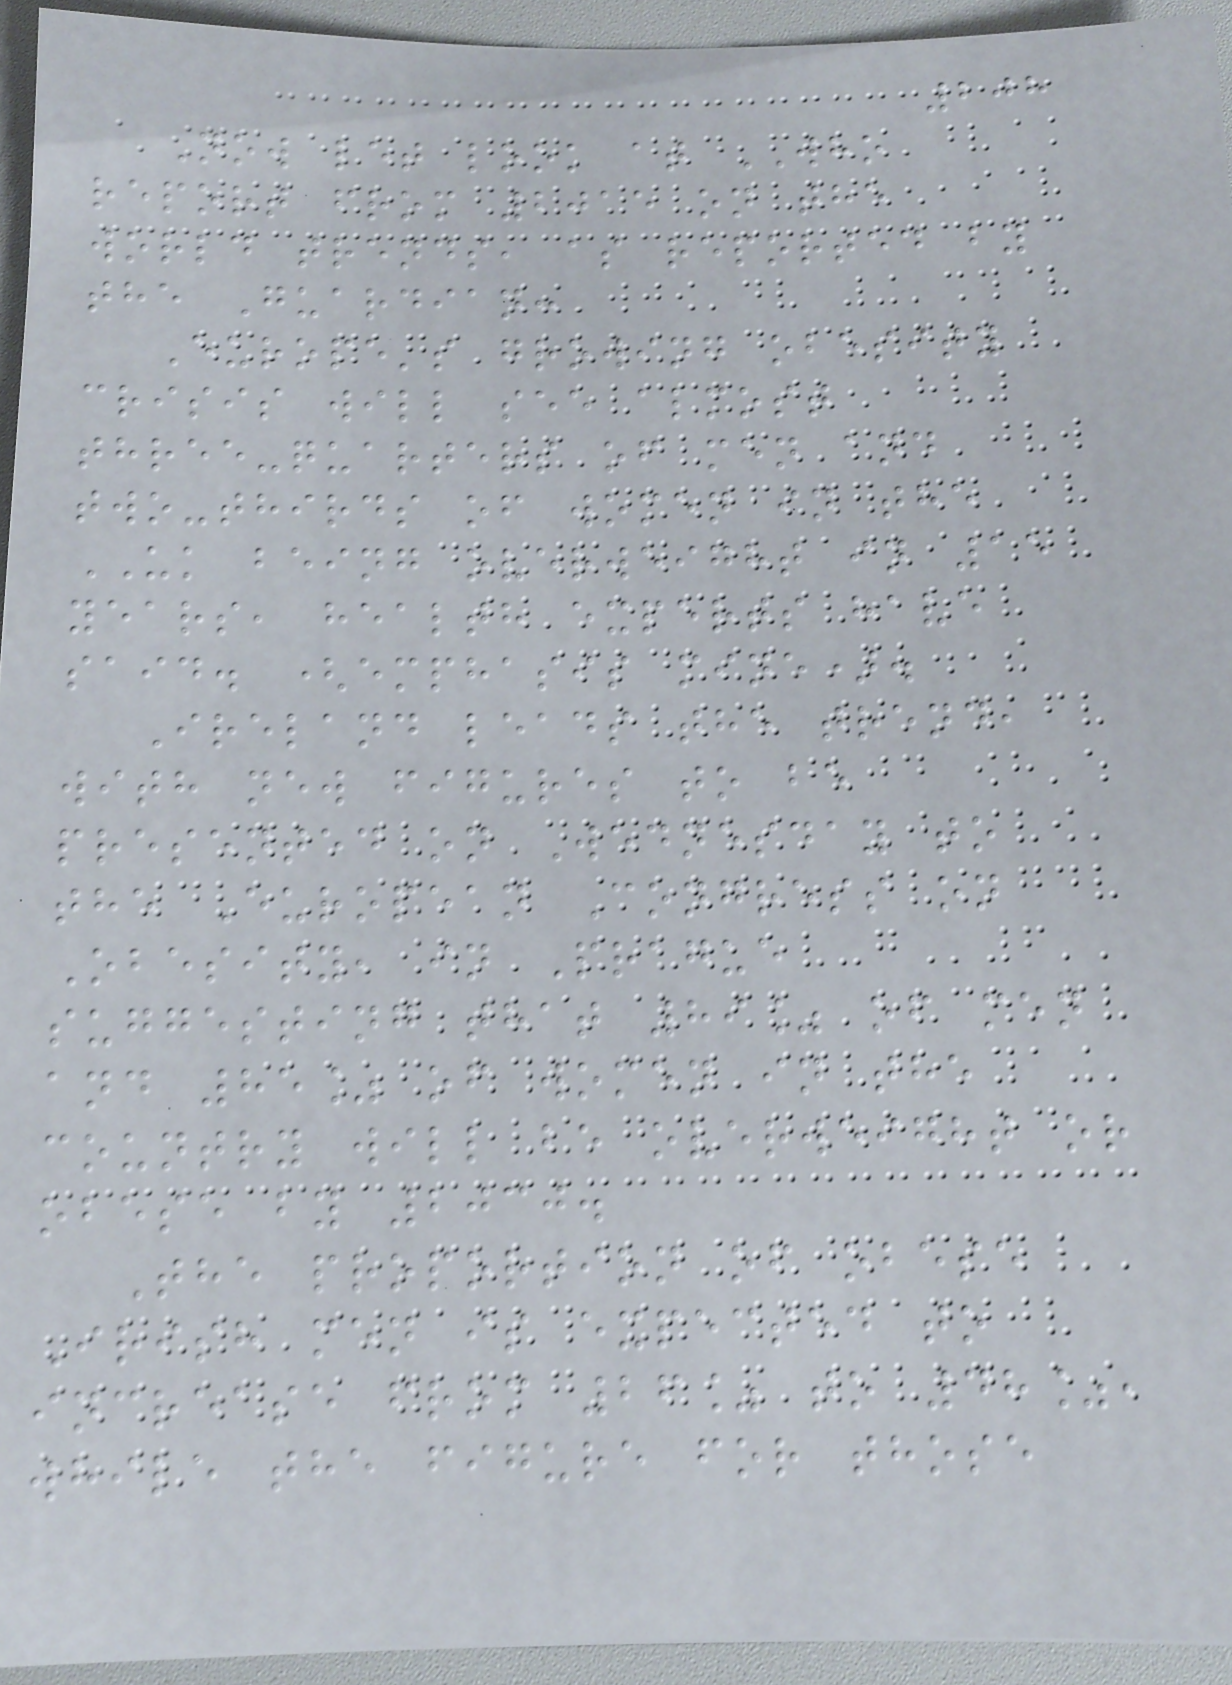208
Now let look at WHO
report from 2015 on the
world trends, as reported by
the Guardian:
Europe's growing obesity
crisis will see almost
three-quarters of men and
two-thirds of women in the
UK being overweight in 15
years, health experts have
said. (emphasis mine).
Ireland leads the trend,
with new figures to be
presented on Wednesday to
the European Congress on
Obesity, in Prague
suggesting that 89% of men
and 85% of women in the
country will be overweight or
obese by 2030.
The proportion of obese
Irish men is expected to
increase from 26% to 48%,
while the figure for those
